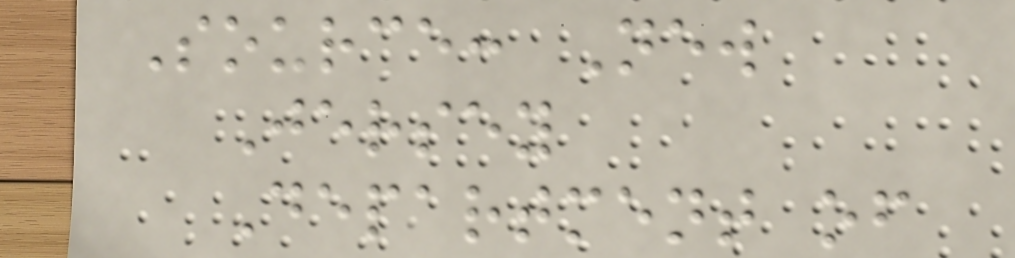Source: New
Jersey
Department of
